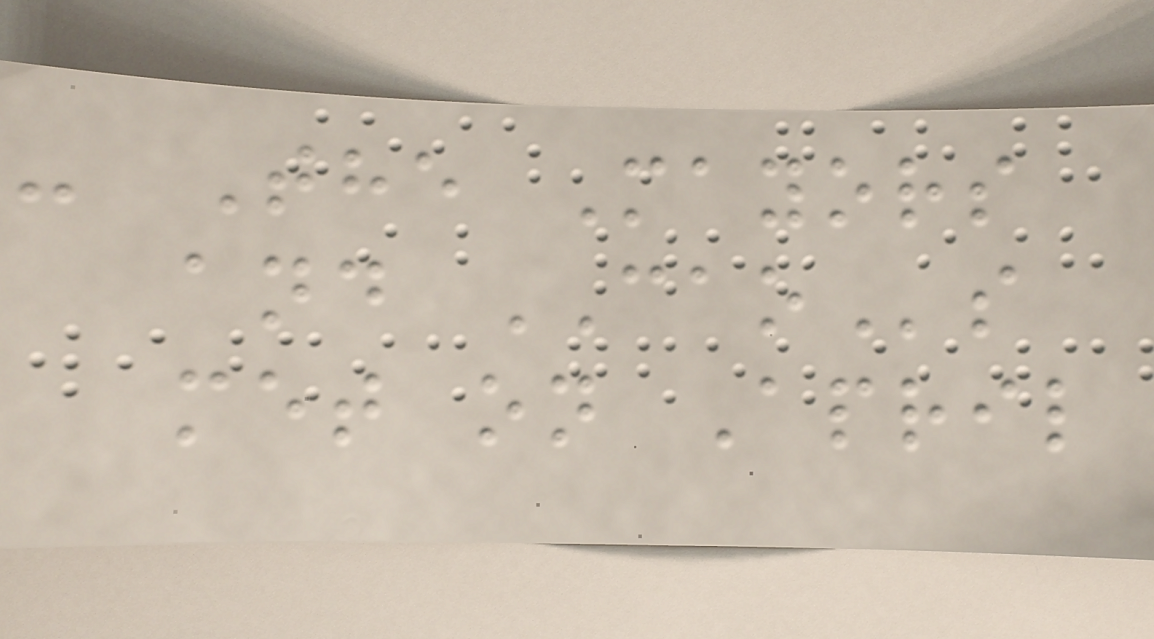- The Mayors
and CAOs
met on April
